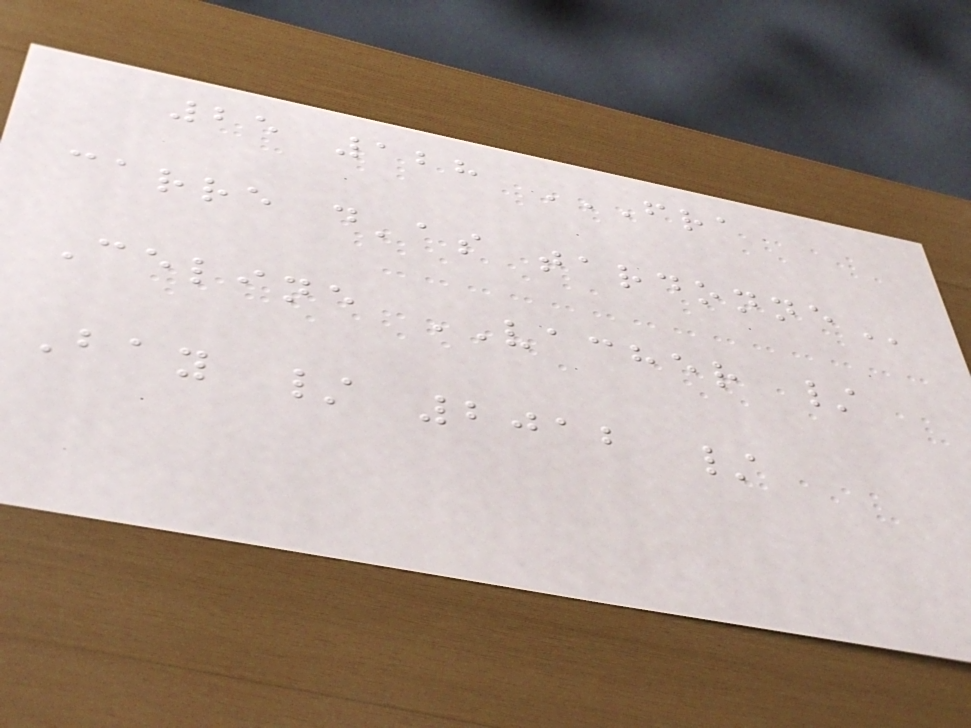25 128 FRA
CARRE D'AS TARDONNE
Celine VACHER /
Bay / 2012 /
